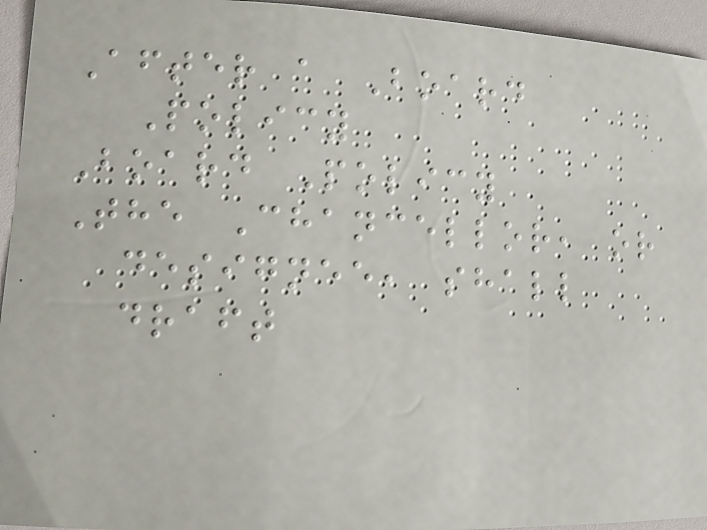After a Board
Policy
Board Policy
The Chancellor, or
designee, shall
draft
